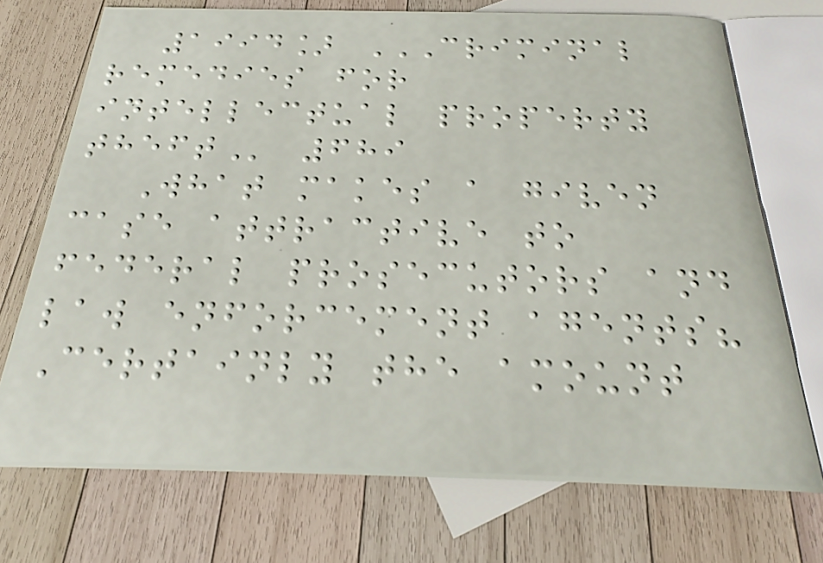1994] CRIMINAL
REMEDIES FOR
INTELLECTUAL PROPERTY
THEFT 689
What makes a given
case attractive to
federal prosecutors and
law enforcement agents?
Certainly the amount
